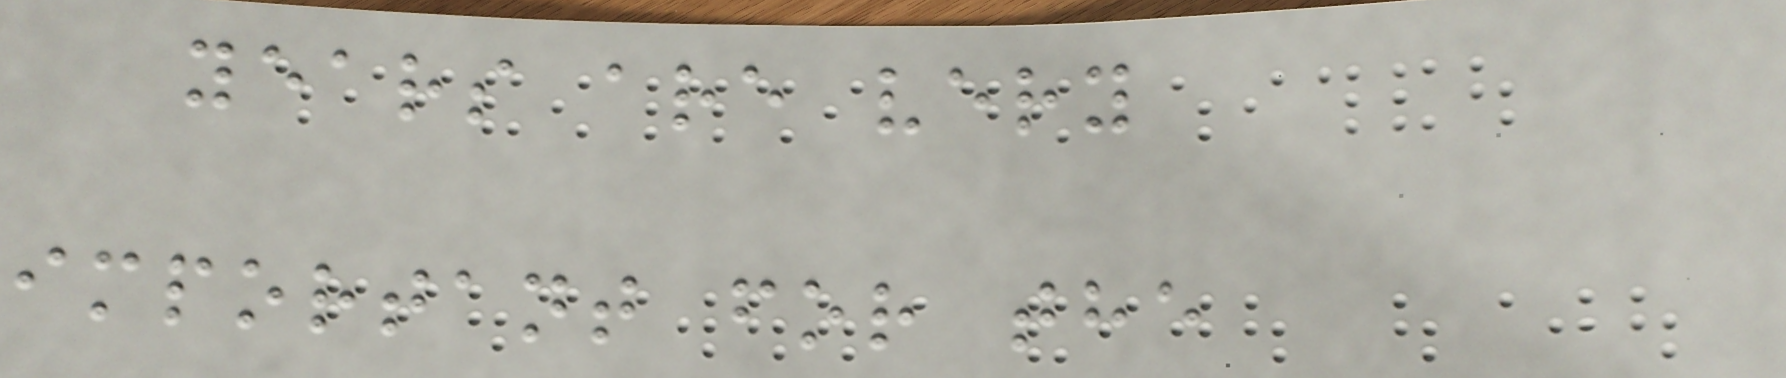years are very
important for the
